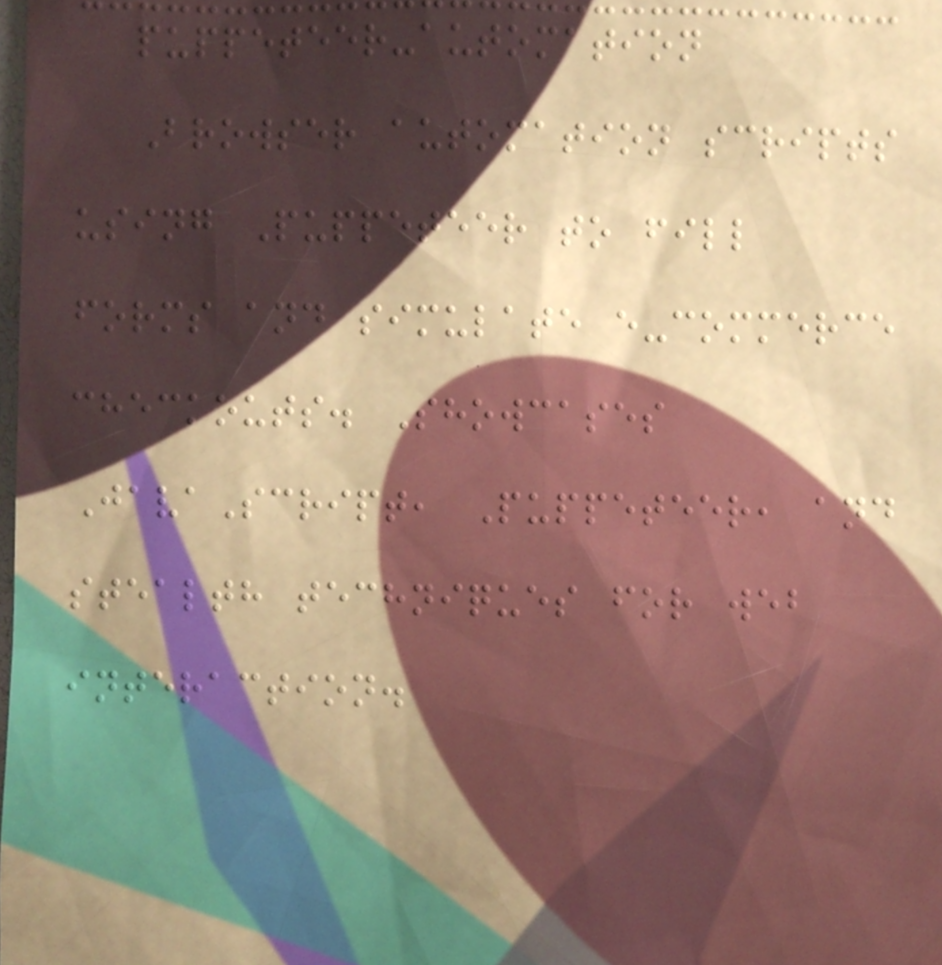puppeteer-automation
Browser automation scripts
using Puppeteer to fill
forms and simulate e-commerce
checkouts. Showcases
JavaScript, Puppeteer, and
stealth techniques for web
interaction.
